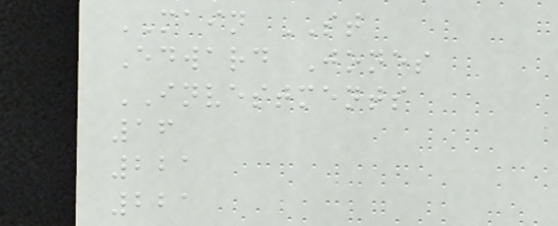MAIN ST
Edward Jones
INVESTMENTS
16
221
221
